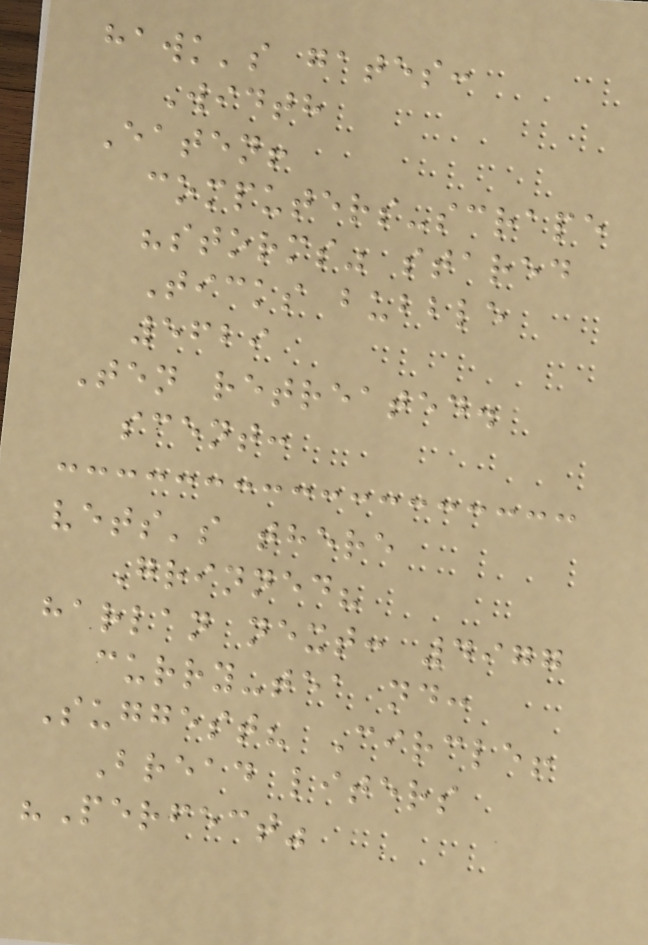hawk's gates:
Width
Eaten!
computers-scrape
"storms" stared
Ticks bubble
5629
Ten retreated.
scent:
vets's there
Grinned?
harlan next: 4977
curry-tea nd:
Suggest? Circle!
Bread liters
"Perfect"
